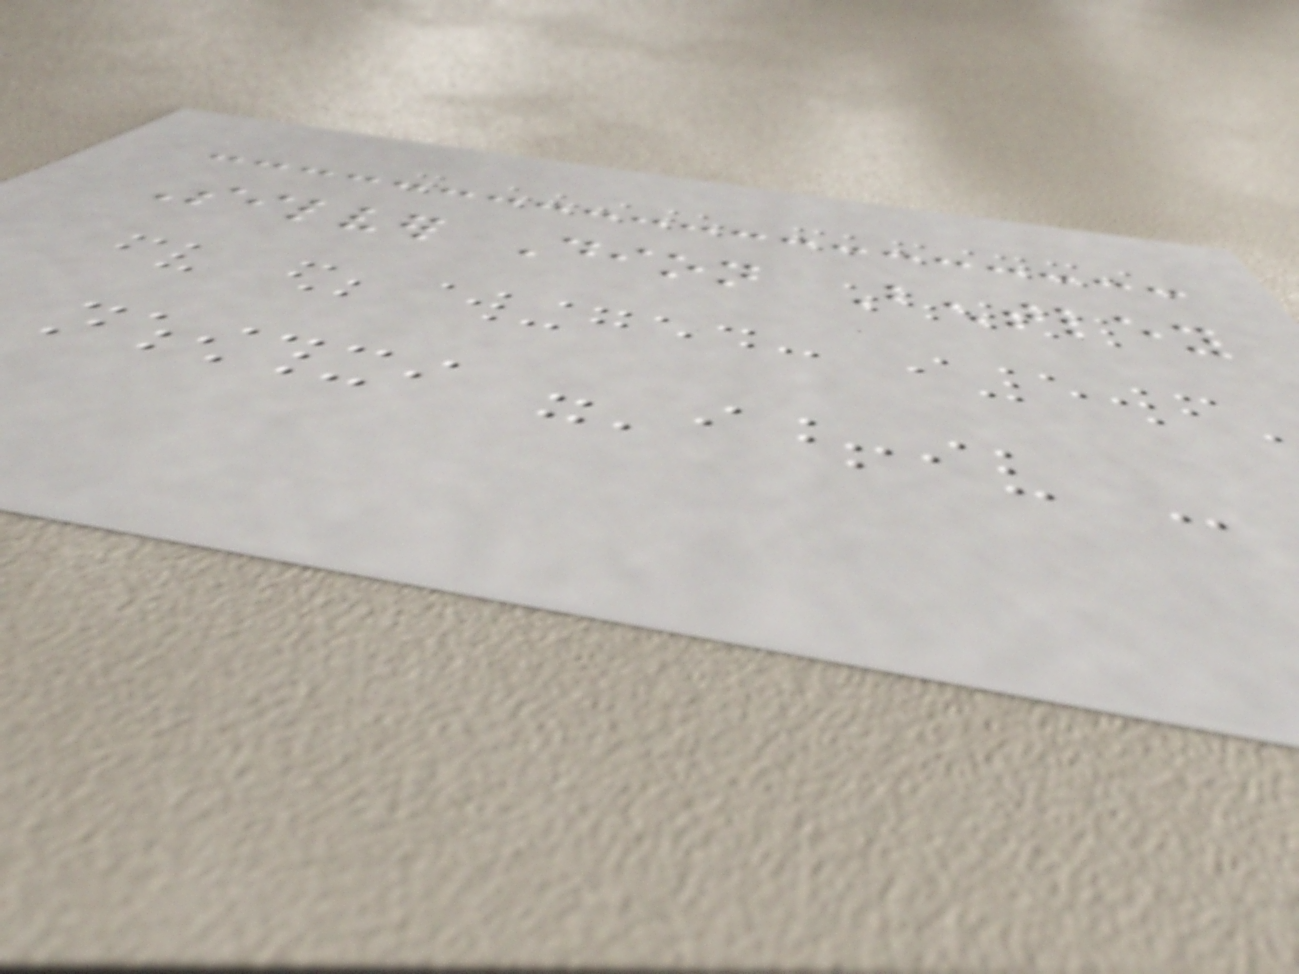Silver Dion Bentley
